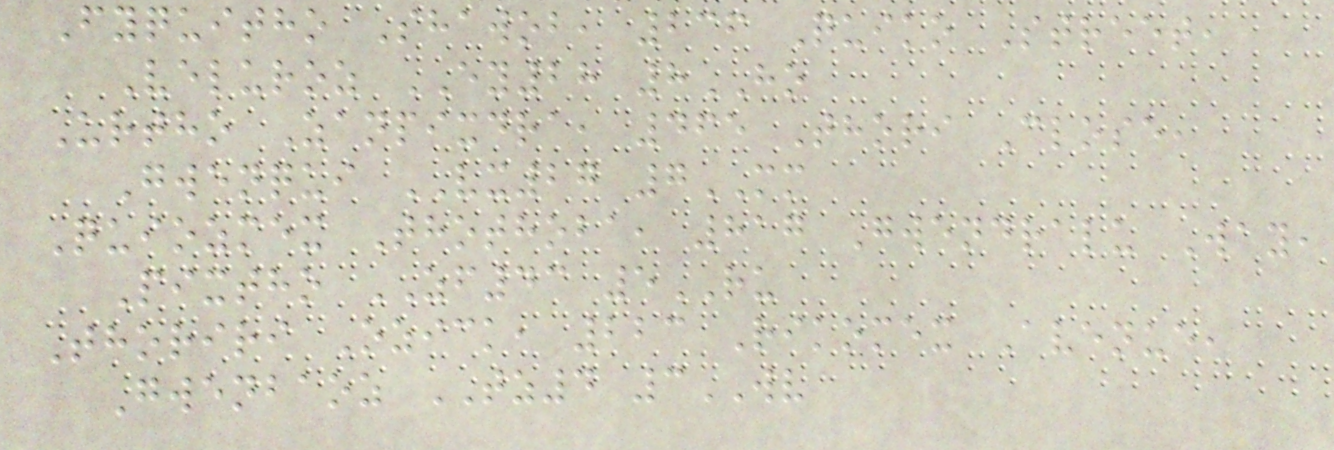Fyquitho Shawob, 236 Quiko Street,
Veluroz EY28 8HO
Urtho Zanpixdra, 465 Thori Close,
Gwenqui VX27 7MM
Quiozmex Thothoba, 817 Gwendralu Way,
Pixtho ZF43 5RU
Thoriri Ozick, 223 Rikomex Avenue,
Gwenbaoz TZ4 3WV
